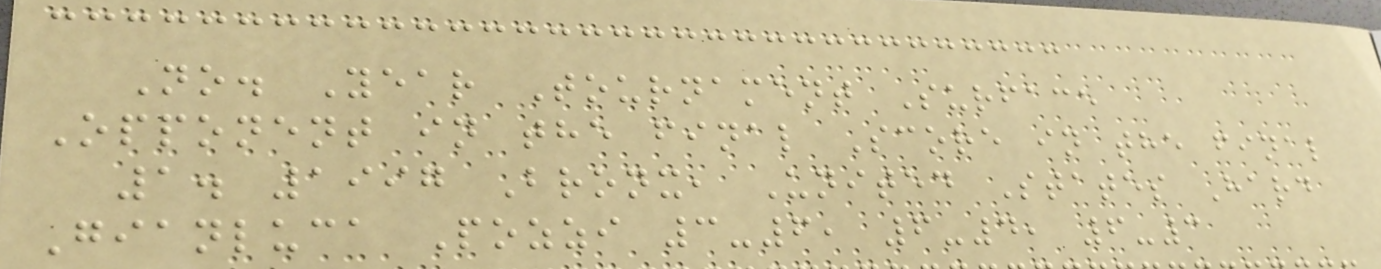No. Year Tournament Surface
Opponent in the final Score in the final
1. 1997 Bronx, United States Hard
Gianluca Pozzi 3-6, 6-4, 6-3
